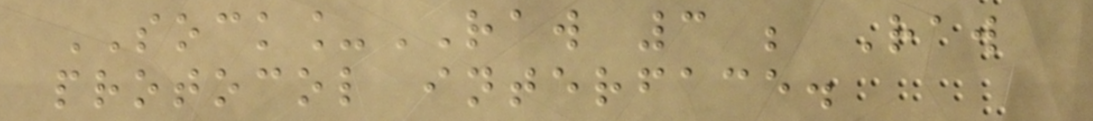SOCK_RAW 3 ; Raw
protocol interface.
